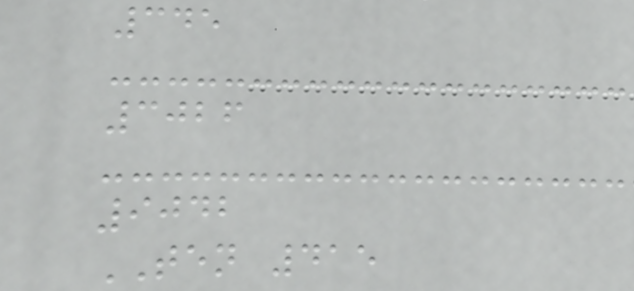345
3026
9042
TEN 415
